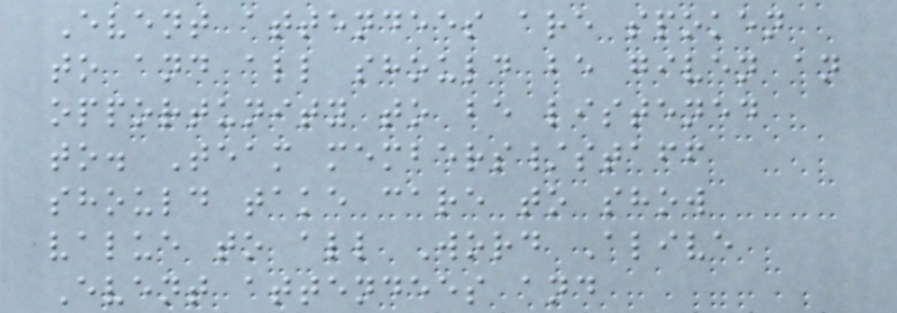Event attendees are spoken
to and all should be given an
opportunity to be listened
to. Team members/staff
should take care to show
value to all Word Alive
Event attendees and
